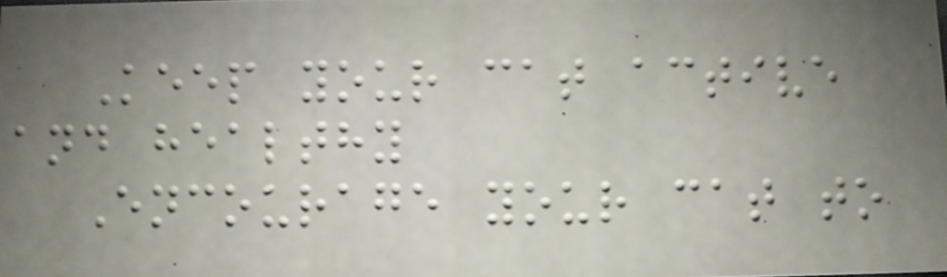Keep your cat active
and healthy
Encourage your cat to
